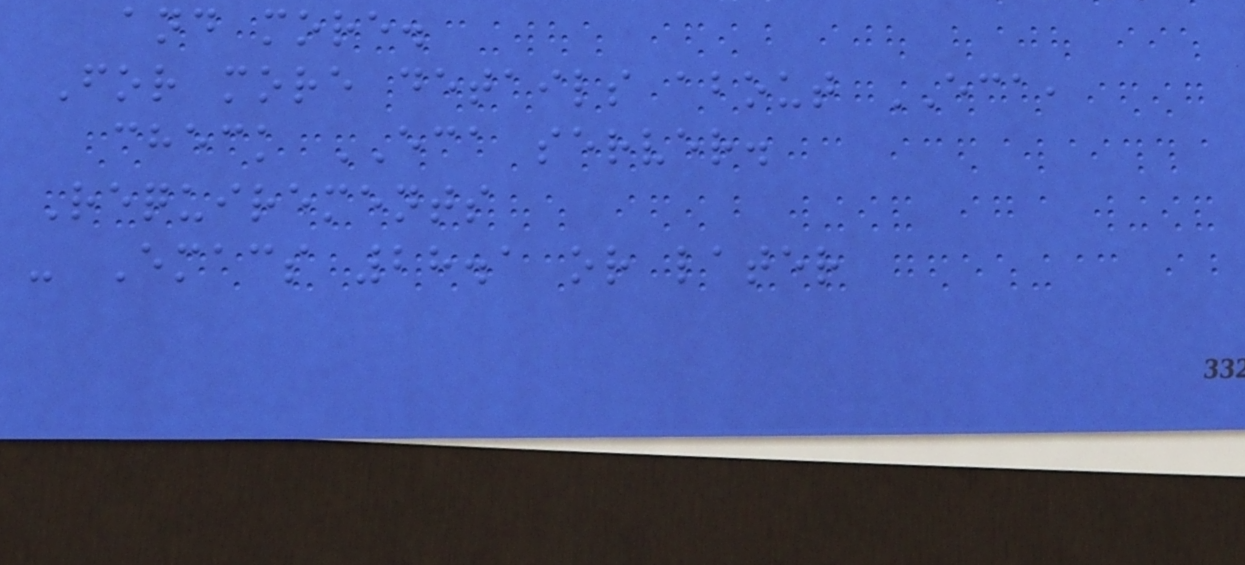and more.
For more details about ECA,
check ECA server.
Requirements
- Emacs 28.1 or later
